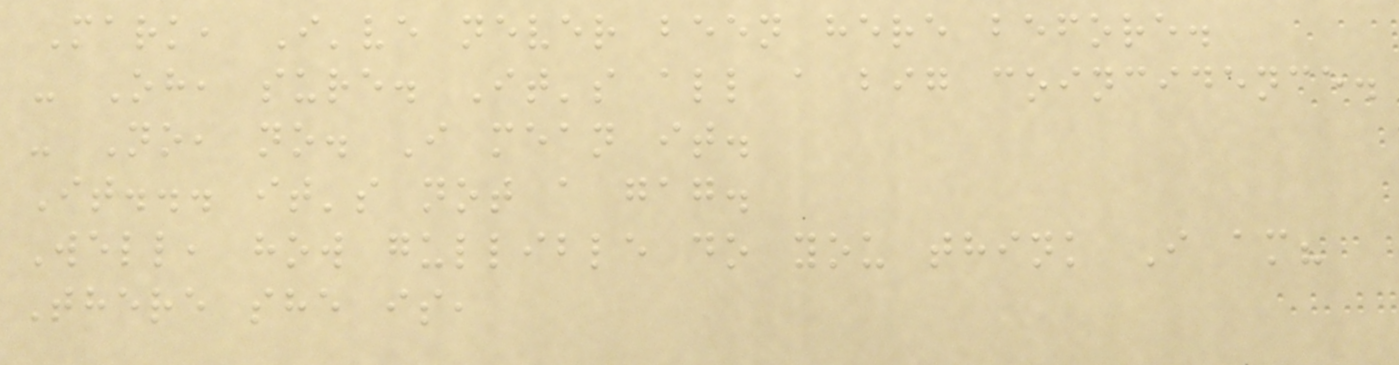Mark, I've never been here before.
- Oh, sure. It's all a big coincidence.
- No, no. I mean it.
It... it's not a gag.
Well, how gullible do you think I am?
There she is,
